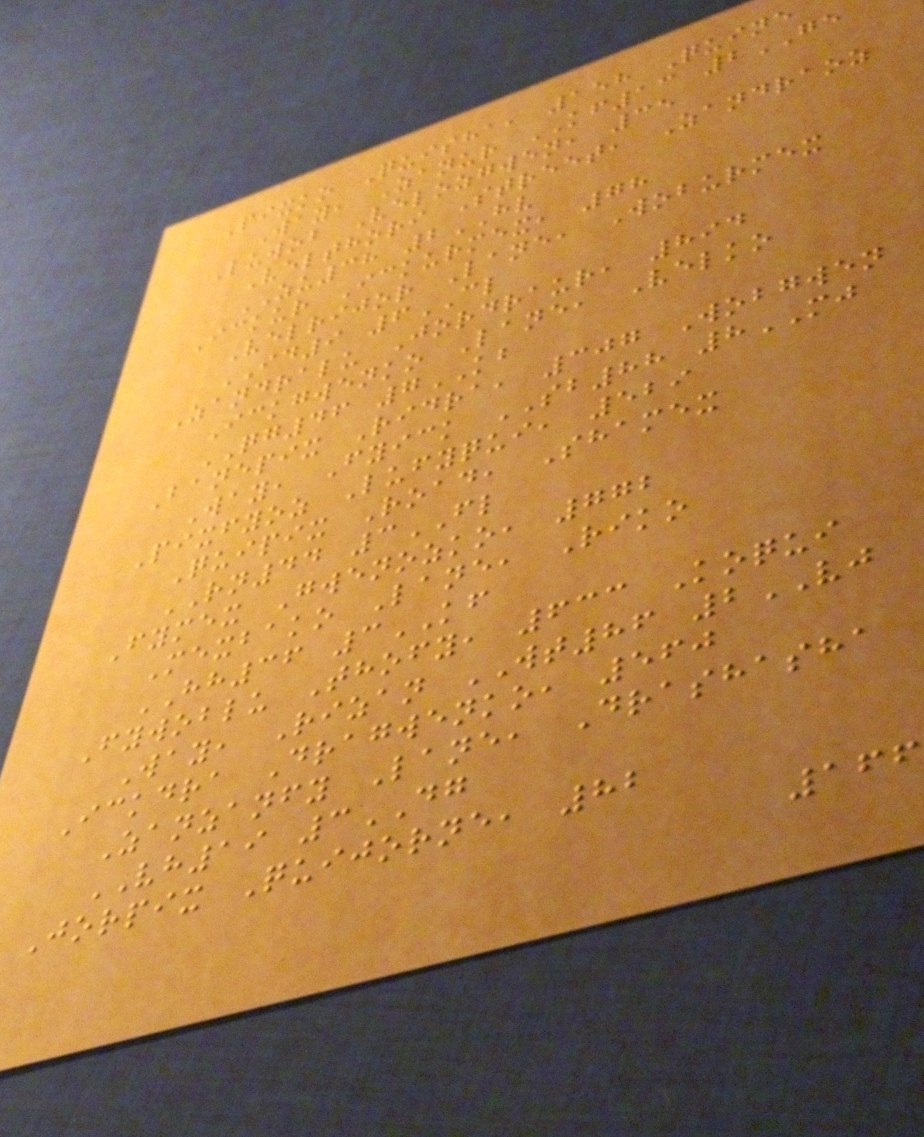Pixko Quisha, 158 Quine
Way, Zanur KF13 2GE
Luwob Velozgwen, 35
Velthori Street, Zandraoz
ZU38 2HV
Ickur Ickurmex, 78
Velrijor Lane, Woburmex
ID9 6CL
Zandralu Jordraur, 894
Ickgwenko Lane, Velko
QG46 7KB
Banepix Ridra, 307 Wobgwen
Way, Fyick SB88 8MJ
Pixfyoz Lufyqui, 529
Quipix Road, Shamex
RN44 3FL
Fymex Gwenozko, 772
Mexbako Lane, Riko
HH36 3KF
Fywoblu Thofy, 633 Koqui
Way, Rizan WT86 2VJ
Ickdra Dragwenko, 560
Zanzanfy Lane, Drashasha
VH19 3DG
Jorpix Quijorne, 82
166
